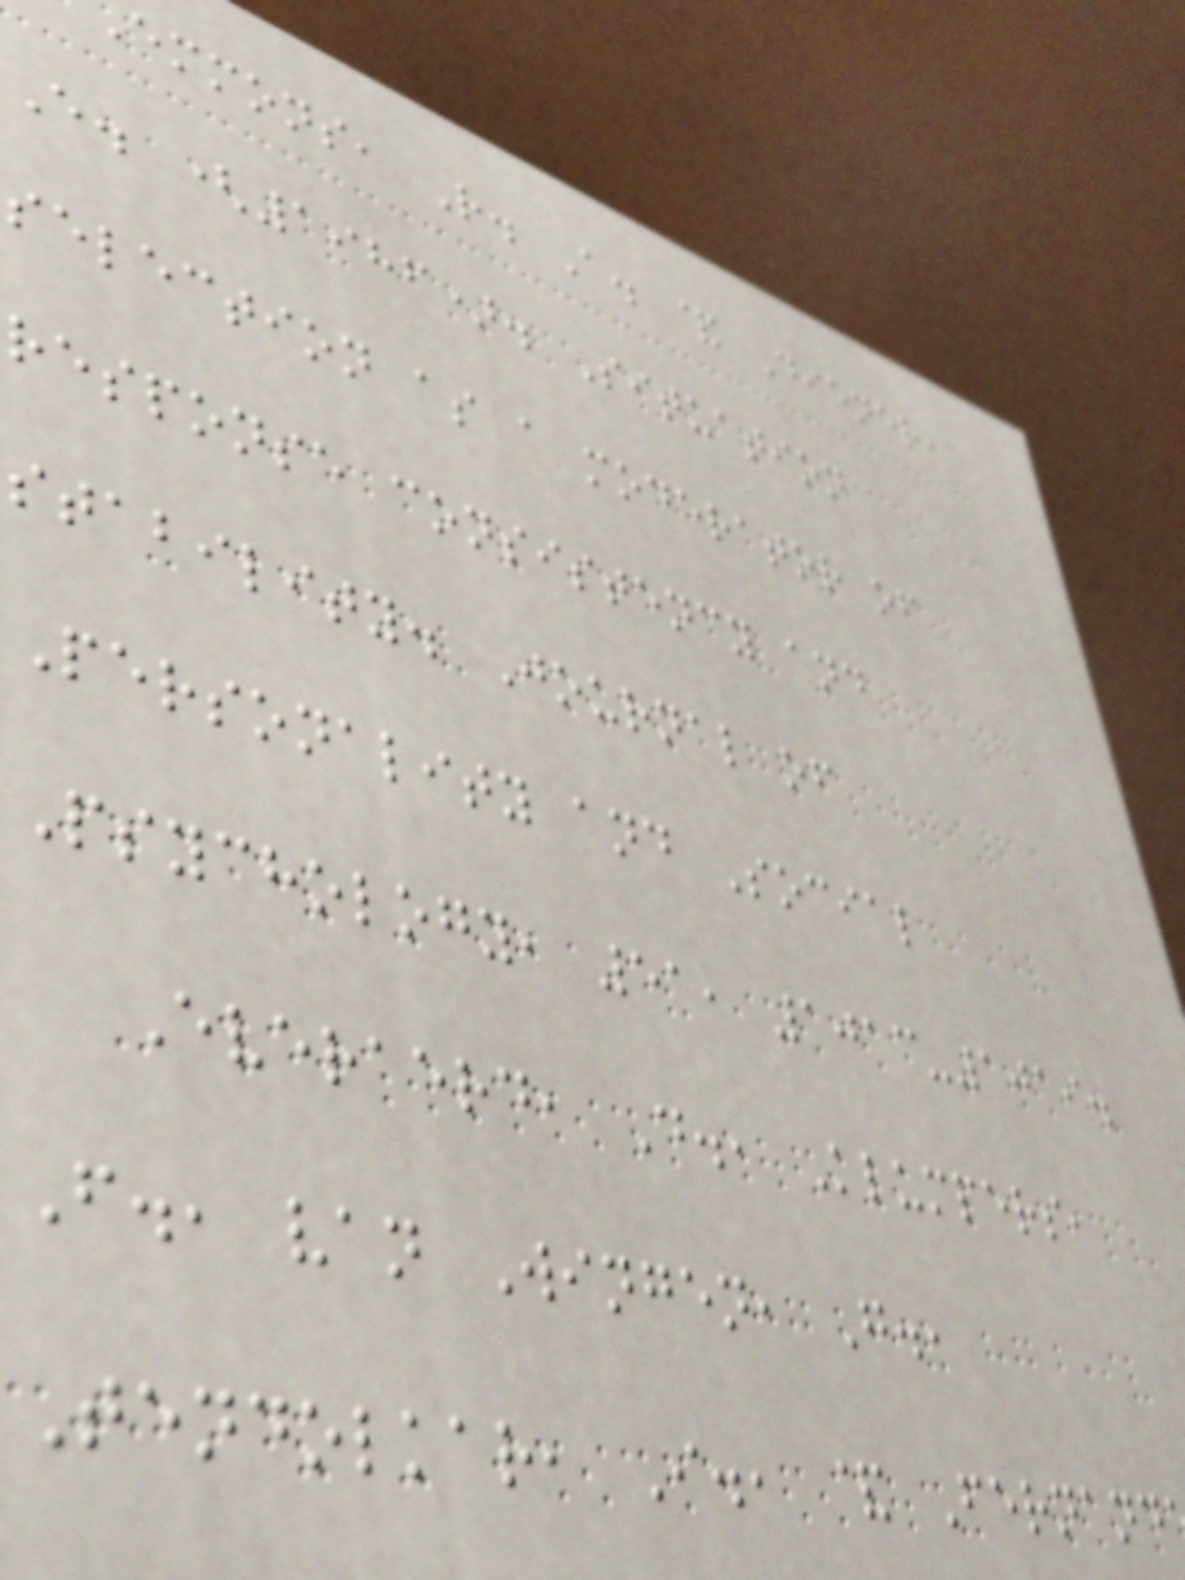emmons, R. A. & Diener,
E. (1986). Situation
selection as a moderator of
response consistency and
stability. Journal of
Personality and Social
Psychology, 51, 1013-1019.
Everaerd, D., Klumpers,
F., van Wingen, G.,
Tendolkar, I., & Fernand
